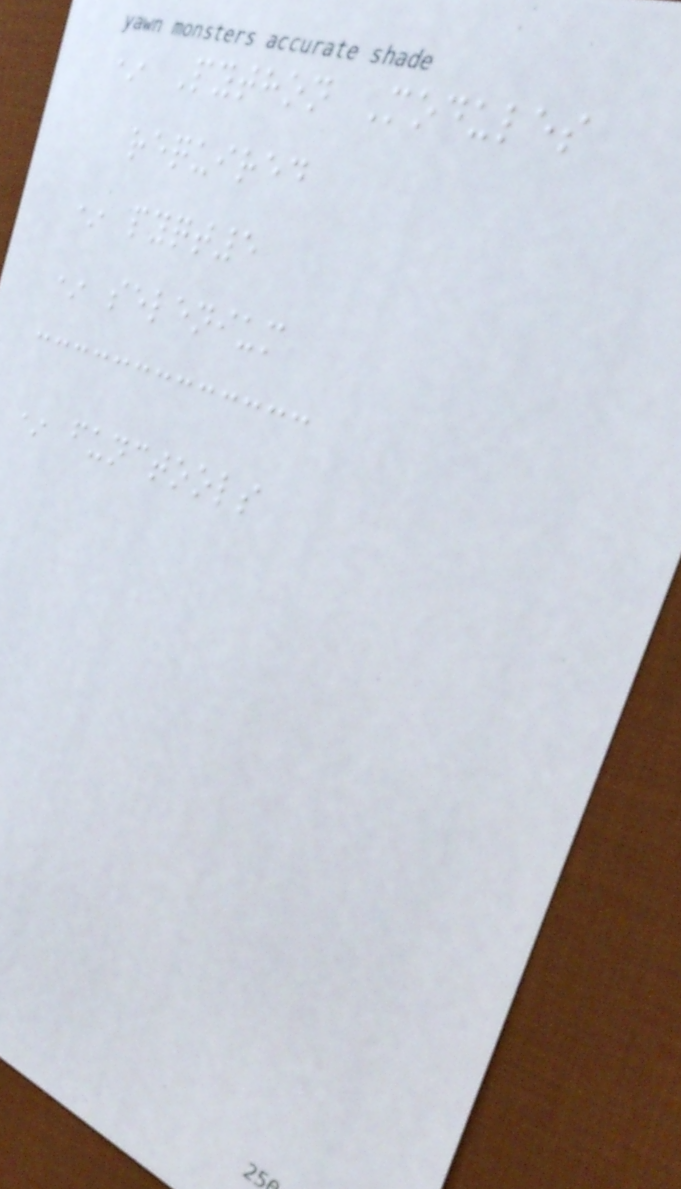* Python Modules
required
* pyqt5
* selenium
* functools
